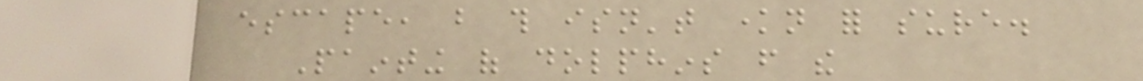escape, but this isn't known for sure.
Painting of dolphins from the
